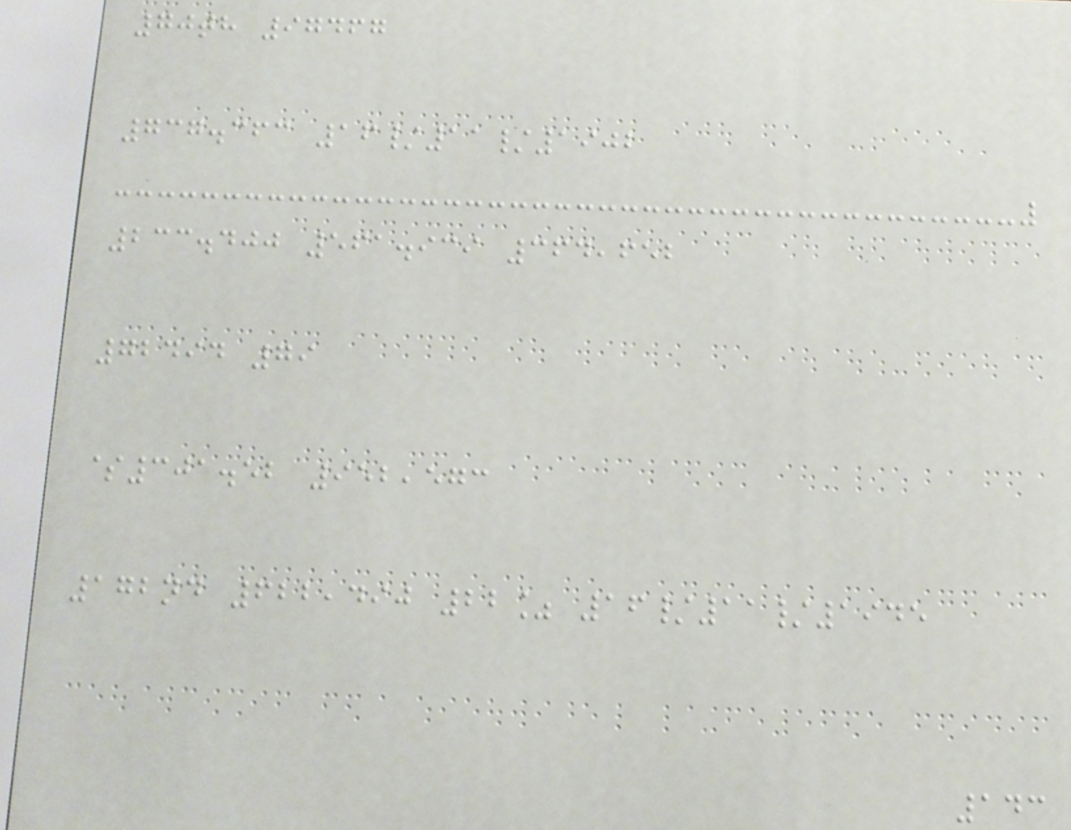70th 97467
737.363 16/11/1902
233.400 561.939 364,652
72494 79
$301.52 952,573
172nd 622,490 22% 16/11/1945
143
